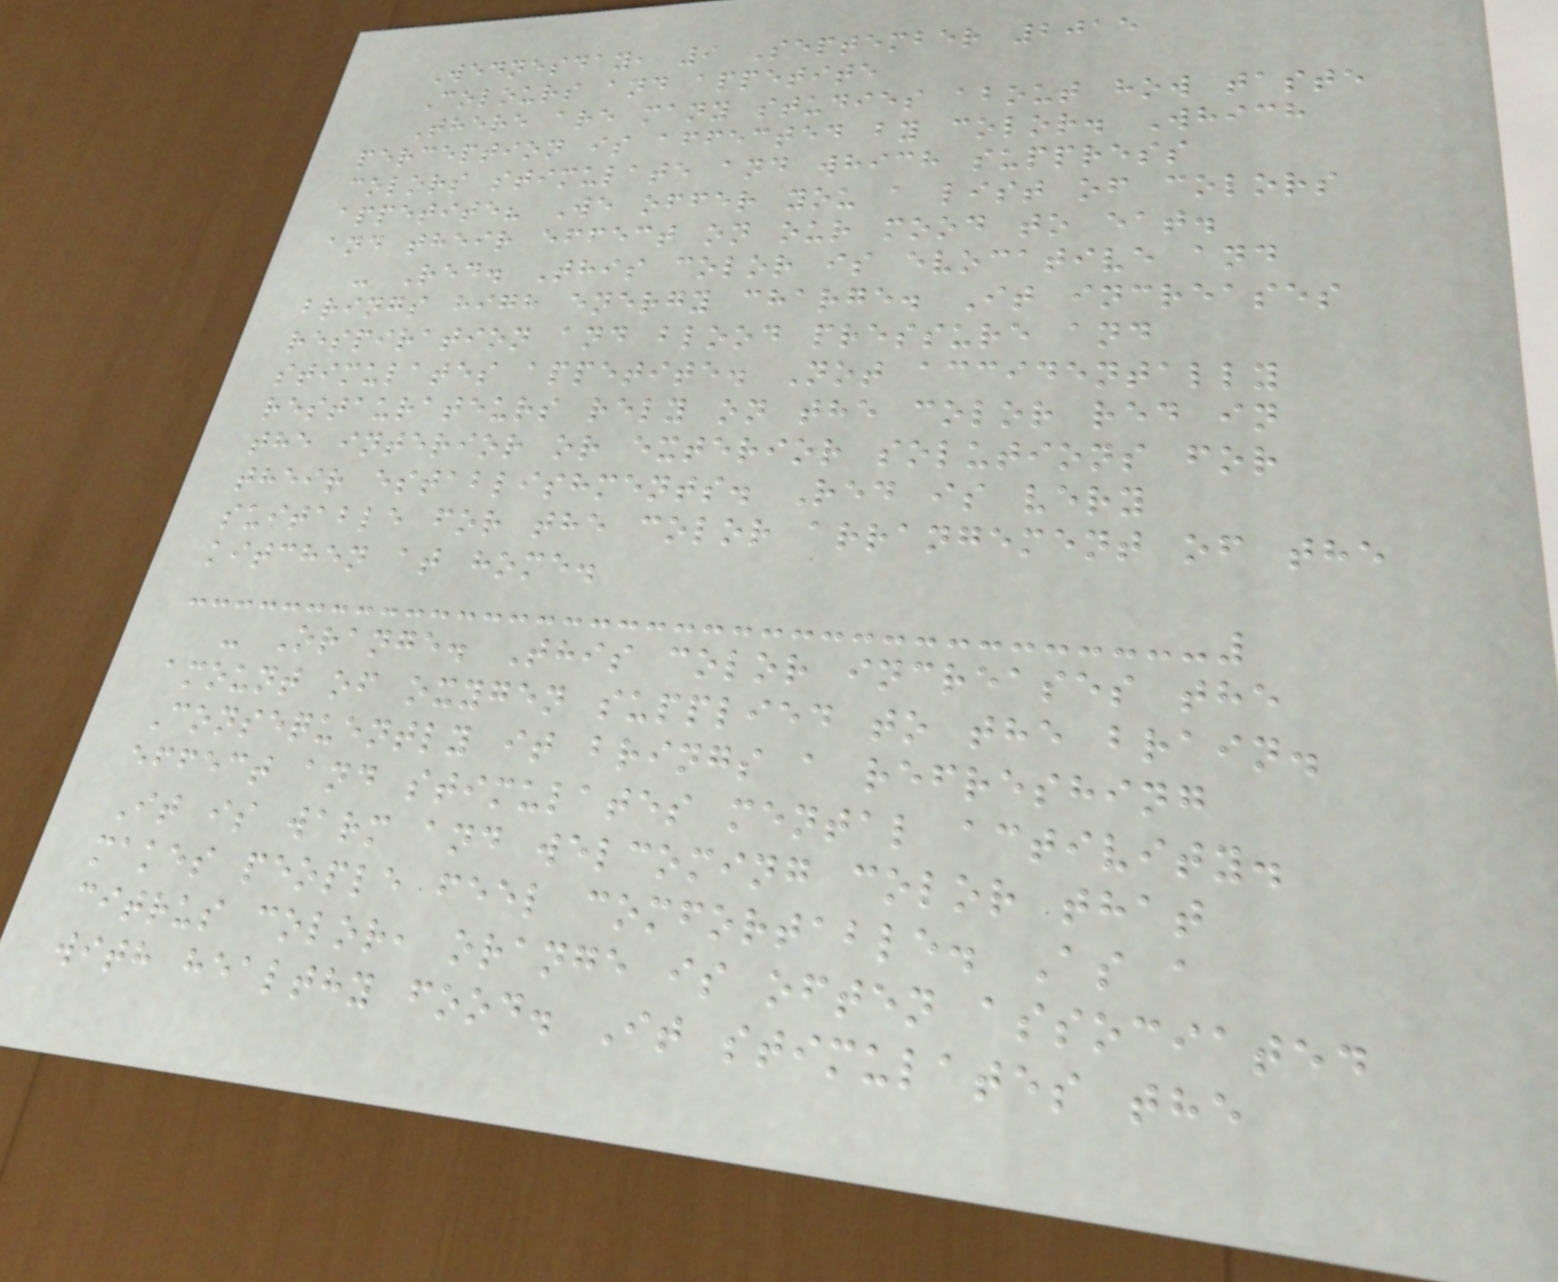Wednesday, 9 September 2015
Colours and appetite
There are many studies about how taste
perception is affected by color. Which
colors stimulate and which suppress
appetite? We offer you a list of colors
and their effect on our mood to eat.
- Red. This color is evocative and
brings high energy charge. It increases
respiration and blood pressure and
stimulates appetite. Not accidentally
restaurateurs rely on the color red in
the interior or exterior solutions for
their establishments. Red is very
suitable for the color arrangement of the
kitchen at home.
- Orange. This color increases the
amount of oxygen supplied to the brain.
Consequently it brings a refreshing
effect and stimulates mental activity.
It is warm and welcoming color that
makes people feel comfortable. As a
citrus color, orange is often associated
with healthy food. It stimulates the
